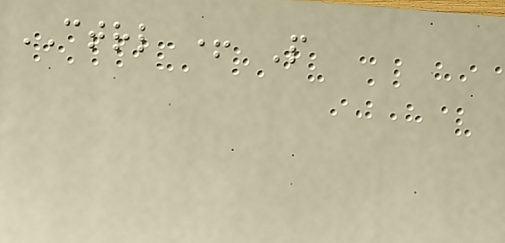CTRL + P
